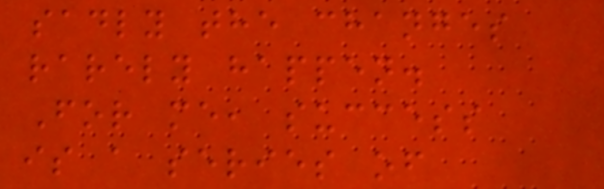sadly the changes
rarely happen.
For me, success
is a series of
